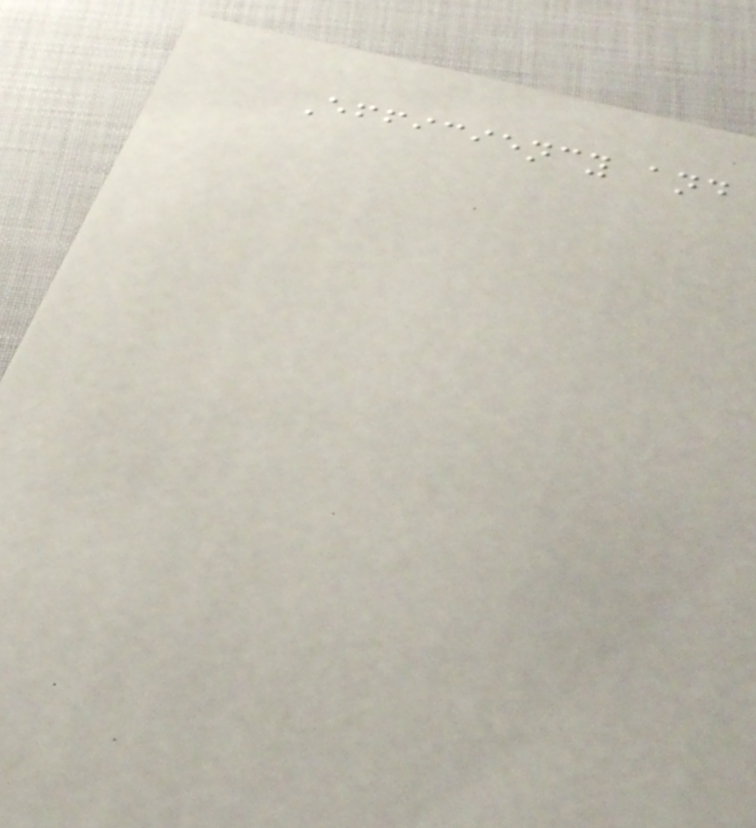Efficiency and
